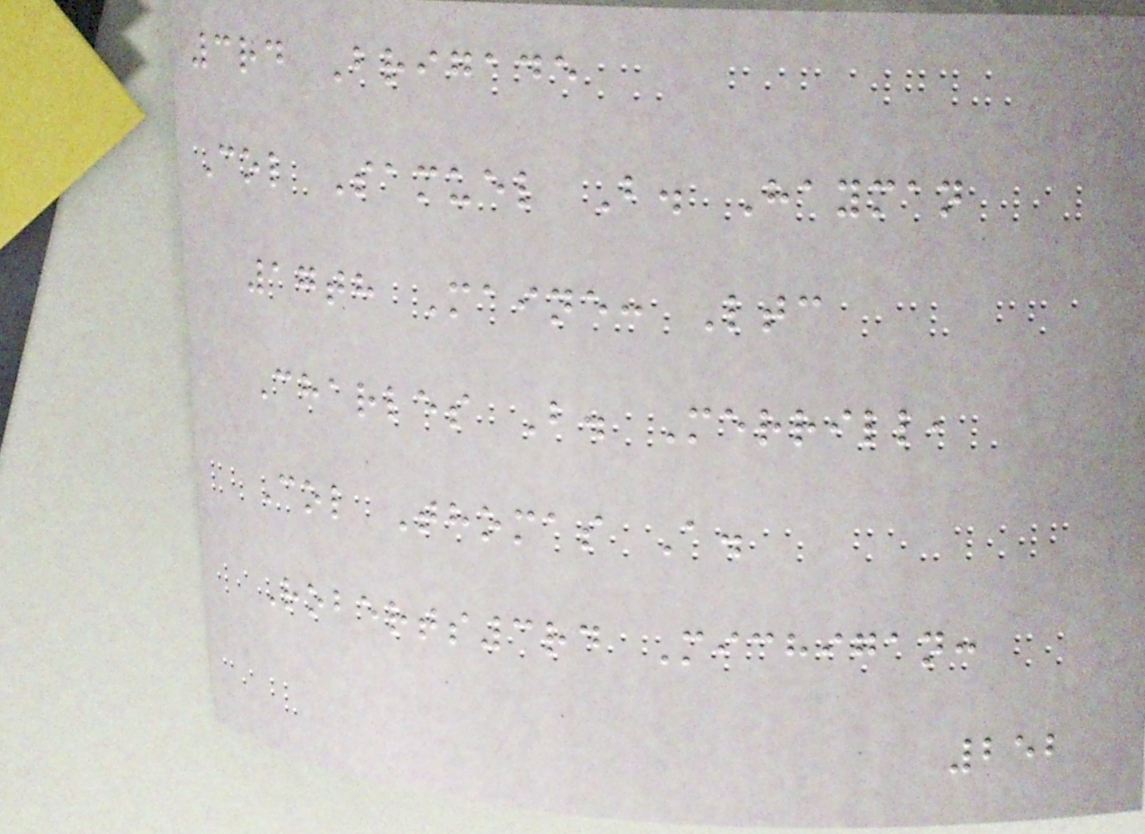3rd Brigade
Col Samuel B. Hayman
17th Maine: Ltc
Charles B. Merrill,
Col Thomas A.
Roberts3rd Michigan:
252
